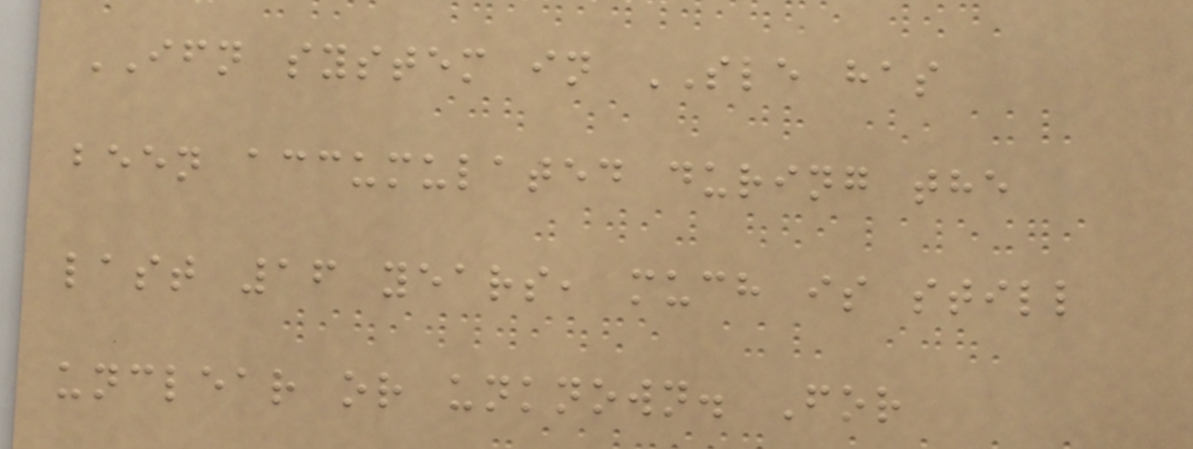IFN system in SLE has
been accumulated during the
last 16 years, much is still
unclear or unknown. For
